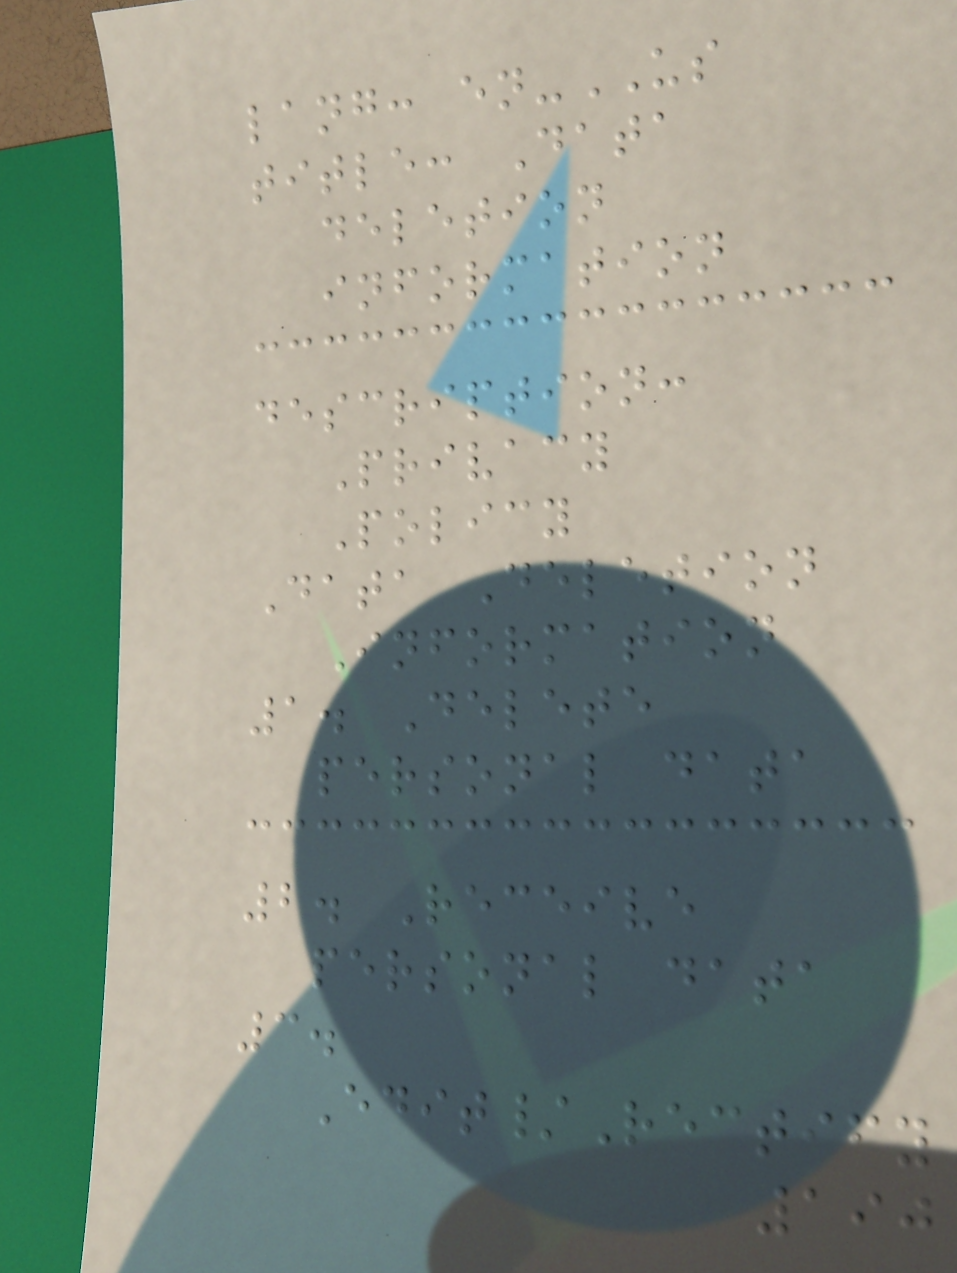lang: en-US
title: Data
deletion
information
description:
Privacy
Policy
Data Deletion
Information
1. Delete
personal data
2. Receive
personal data
3.
Edit/Rectify
190
